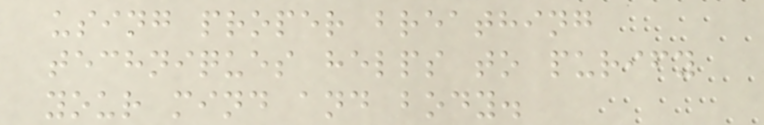using proper breathing
techniques helps to purify
your mind and body.
